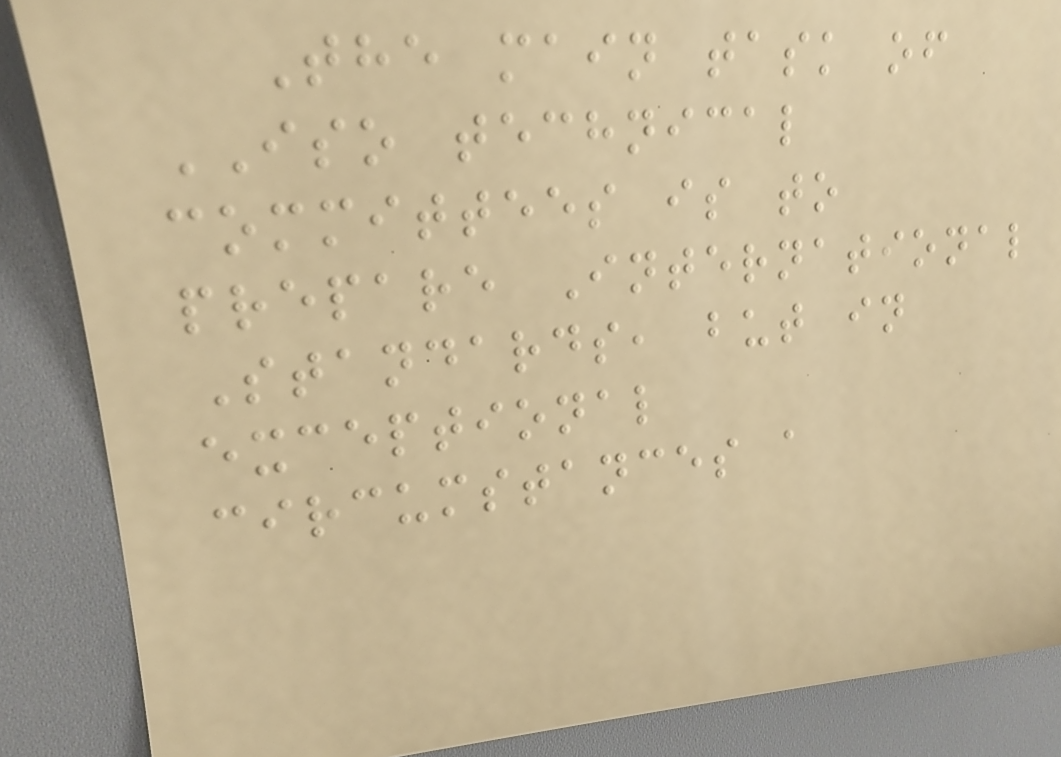The main task of
ISO technical
committees is to
prepare International
Standards, but in
exceptional
circumstances a
